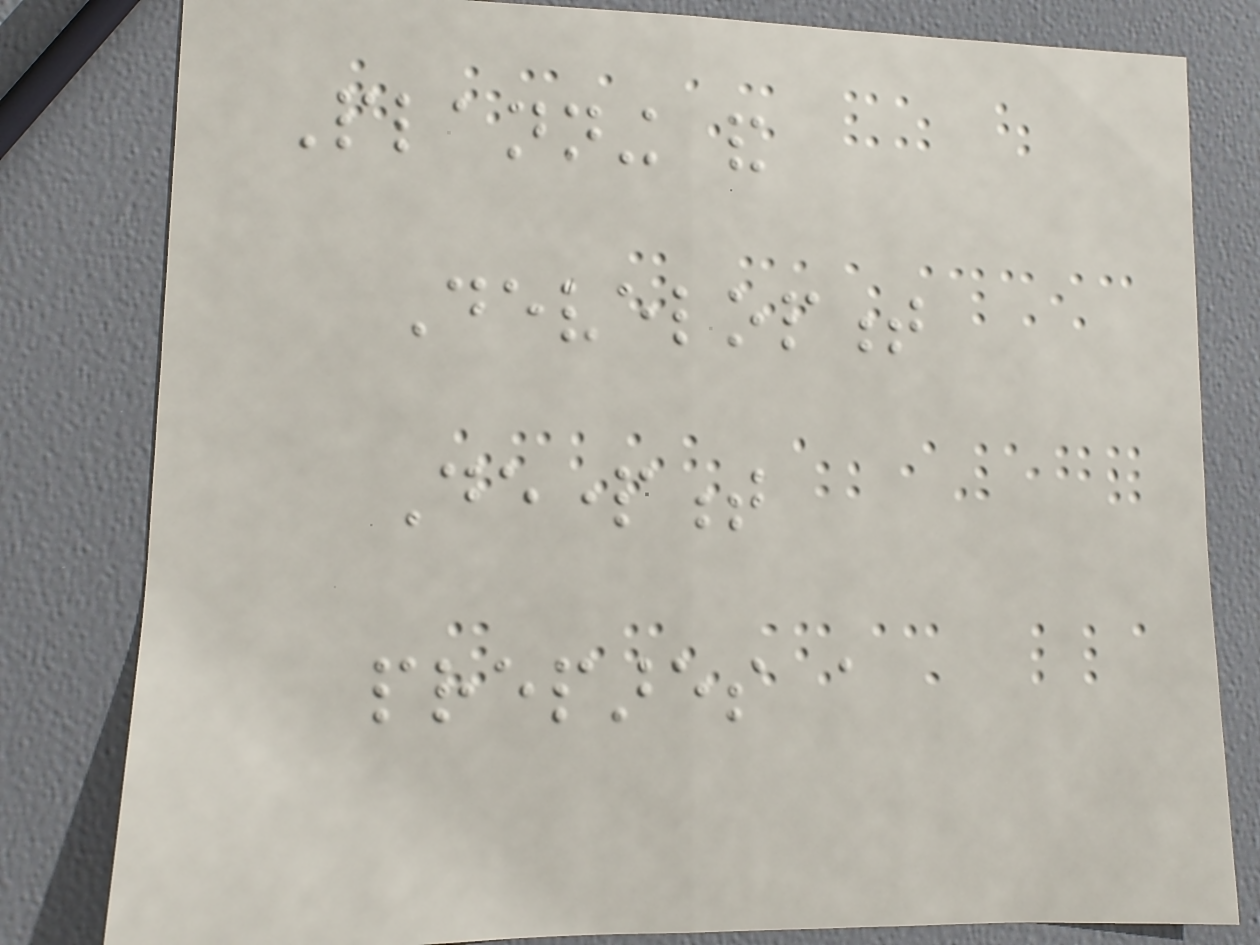Planning and
Development
Department
prepares a
